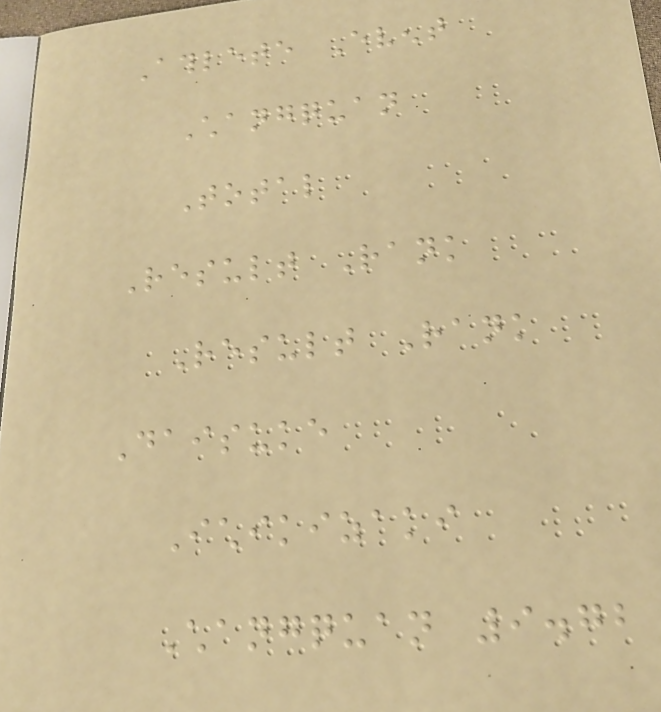Athlete Event
Changquan
Total
Result Rank
Result Rank
Daisuke
Ichikizaki
Changquan 9.72
